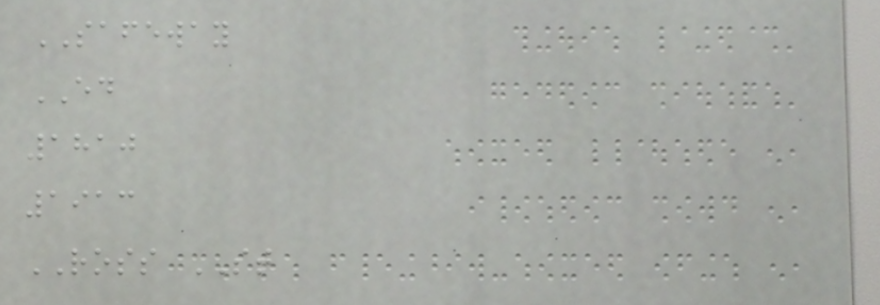SAFEWAY
ED
1810
1913
ROSS ST
